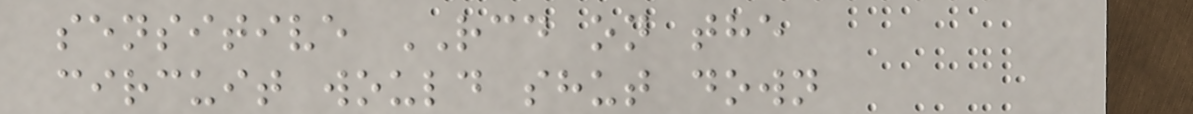sensitive RCD on the
circuit would shut down
